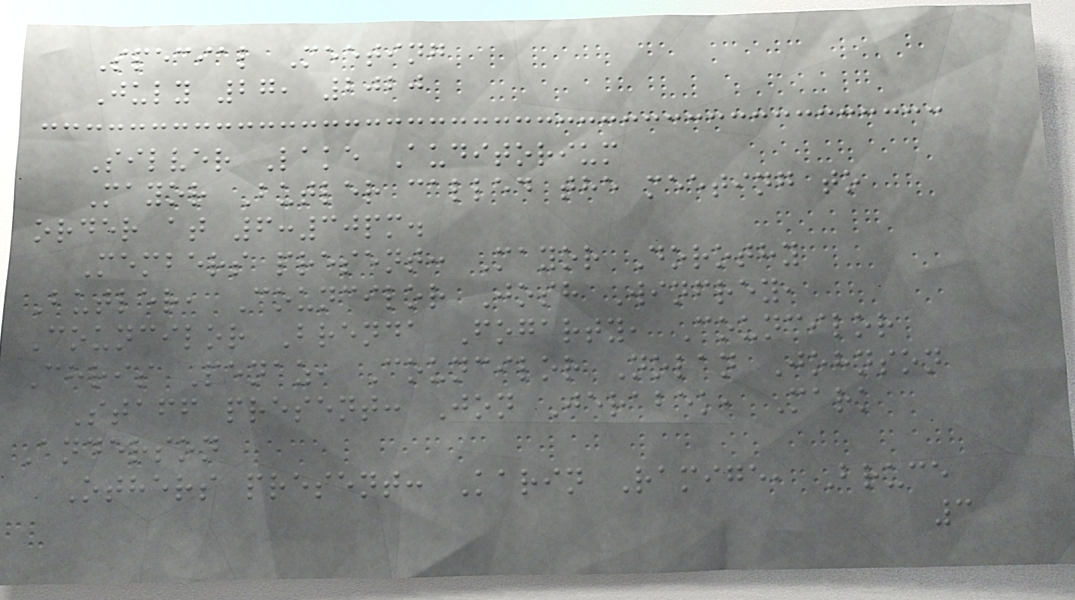Special Meeting
July 27, 2020
Silver Lake Auditorium
Mayor Butler called the meeting to
order at 6:30pm.
Members present: Mayor Dorothy
Butler, Councilor Josh Winfrey,
Councilor Brenda Fogarty, Councilor
Chris Penaz, Councilor Nolan Johnson
Staff present: Jon Jerabek, Mark
Anderson
Others present: Karin Ramige, Bruce
3
